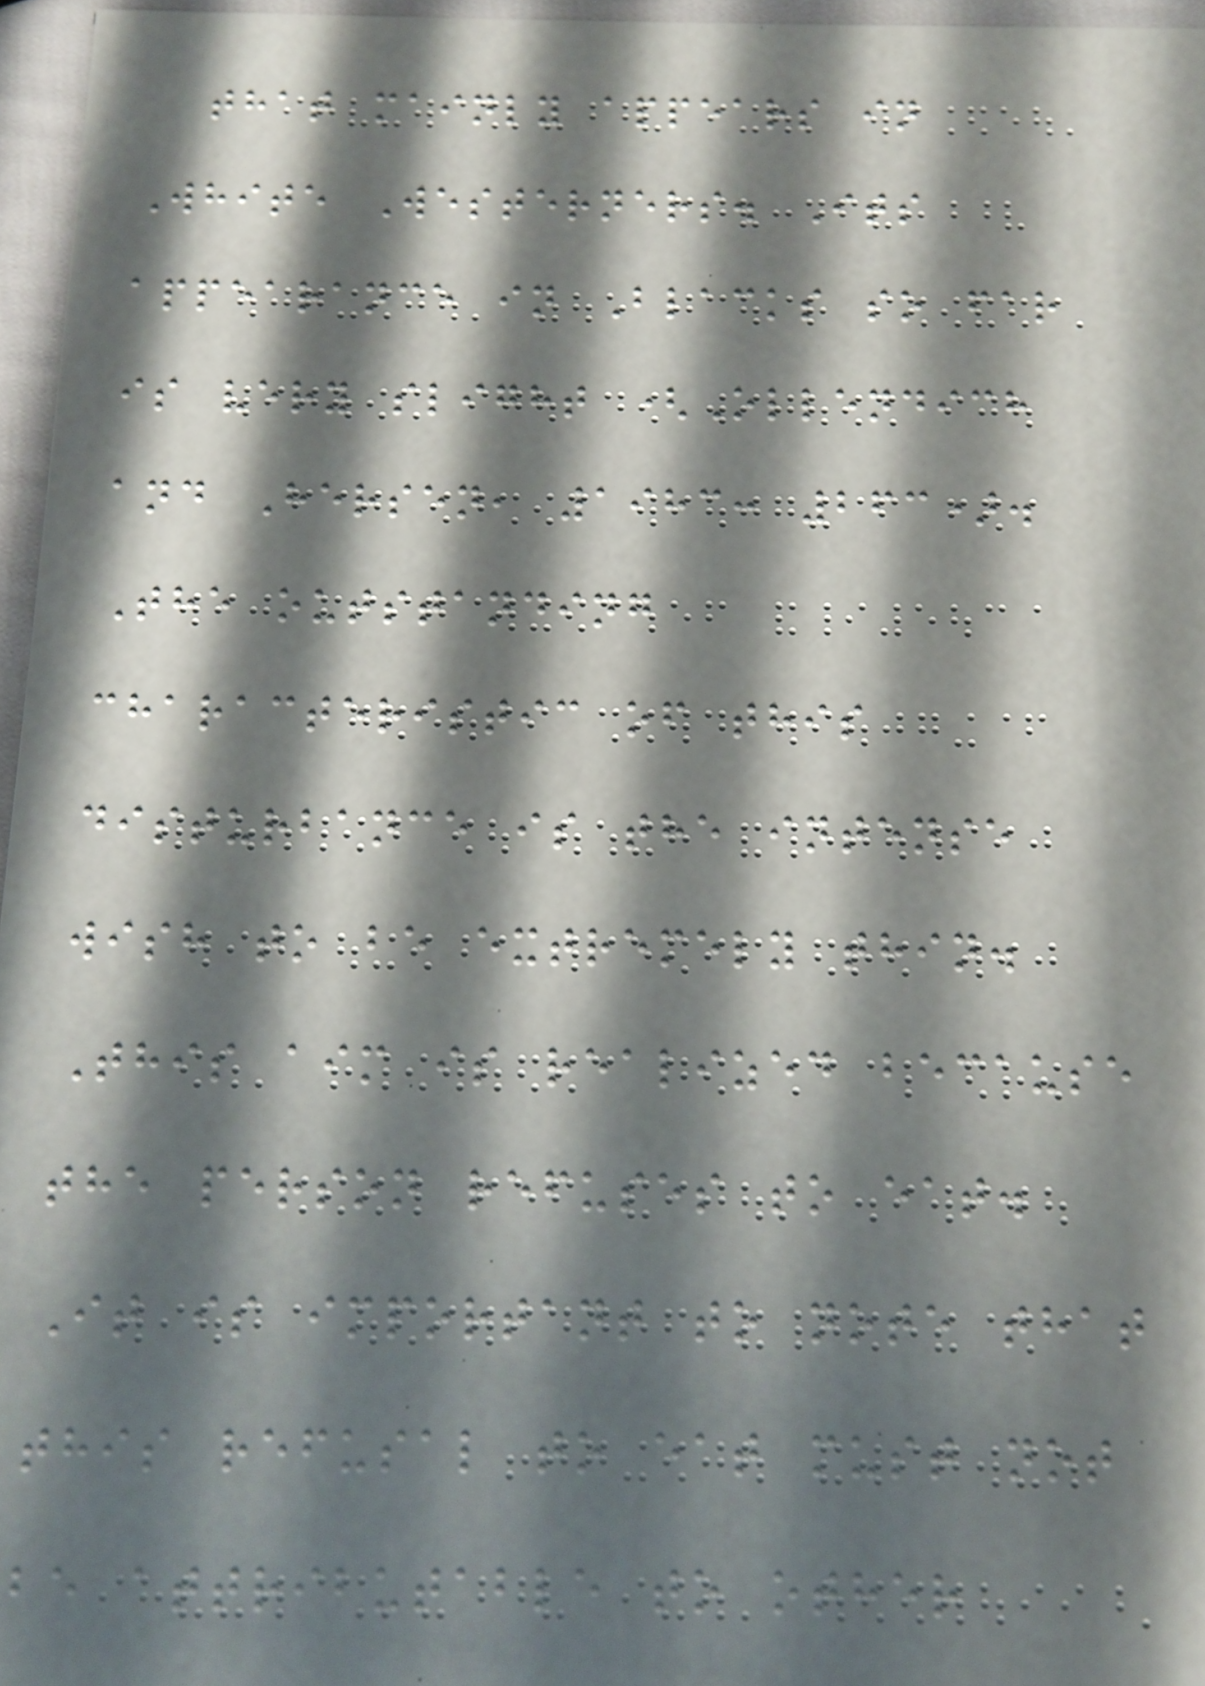that mainly appears in
White Westerners. Its
appearance in Blacks so far
is very slight (Ollendich
and Hersen, 1983: 263).
The outstanding
characteristic of this
disturbance is the intense
wish to be extremely thin.
This aim is realized because
the person refuses to eat.
It is important to note that
this refusal to eat must not
be attributable to other
